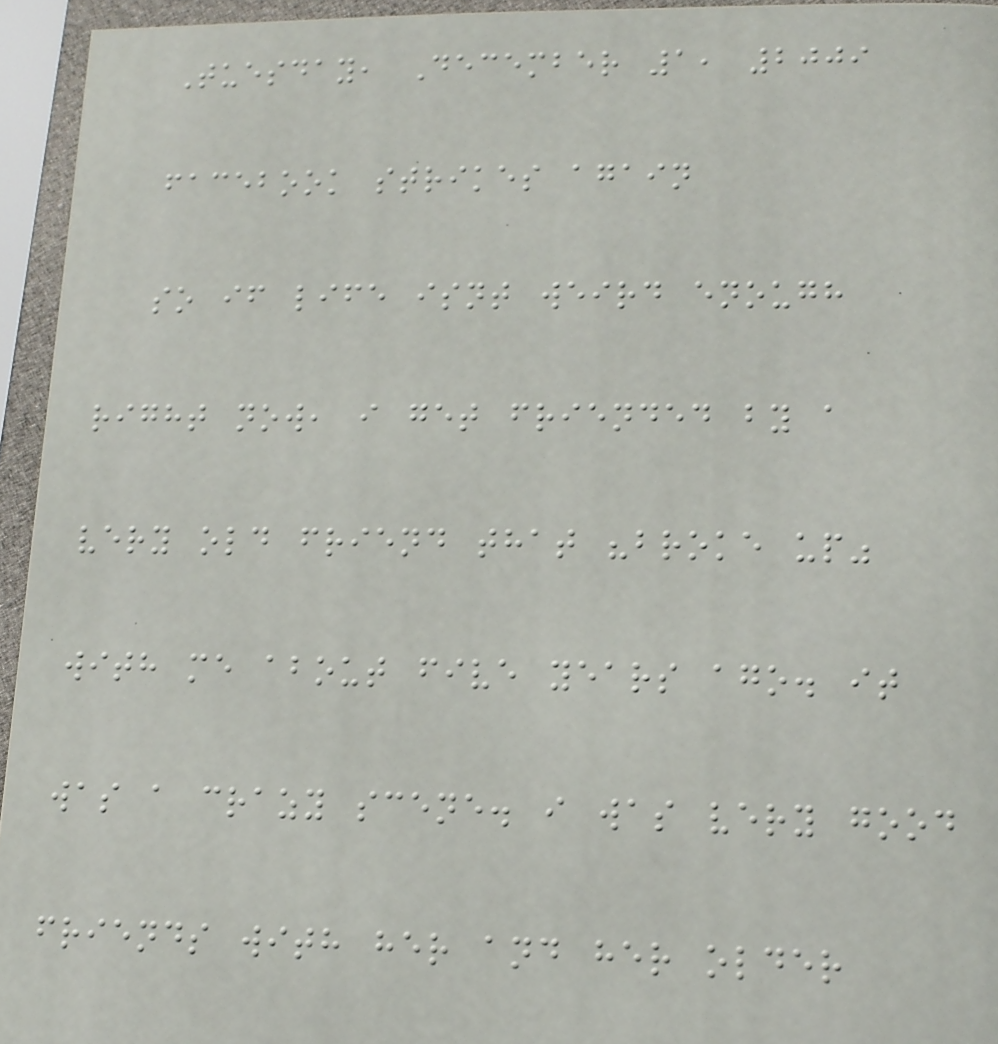Tuesday, December 1, 2009
facebook strikes again
so if life isnt weird enough
right now, i get friended by a
very old friend that "broke up"
with me about five years ago. it
was a crazy scene. i was very good
friends with her and her older
